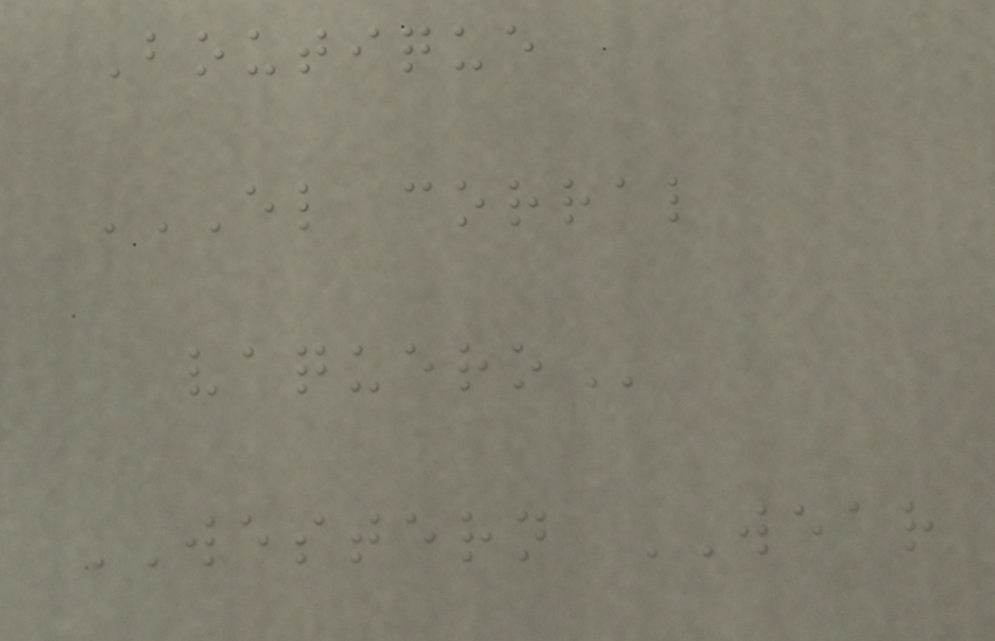Boutique
EL CORRAL
VAQUERO
WESTERN WEAR
